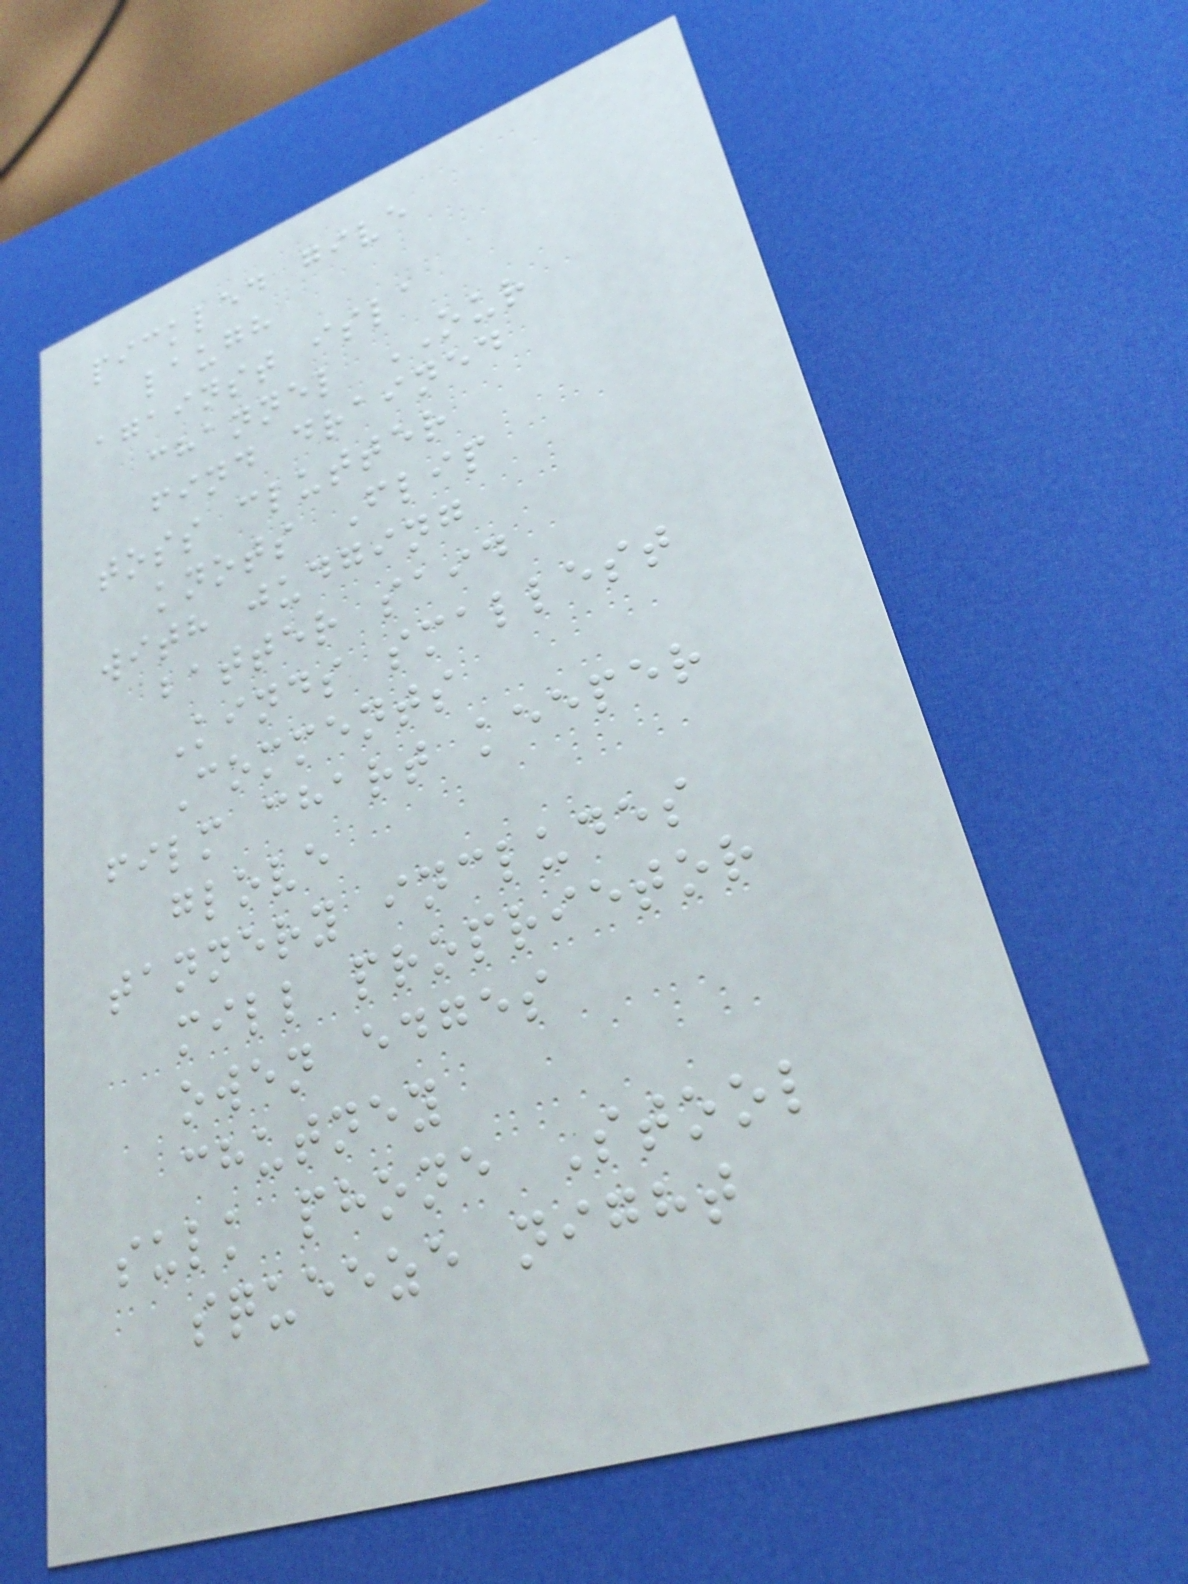pickled give
laugh
against isla
channel OUR
find drained
toss clutter
knots Flip
with judging
batter said
Kinds smallest
Comments
film chart keeper
glove
tannery includes
mill proprietor
owen edges
chutney
sulk phone Stool
squeeze night
